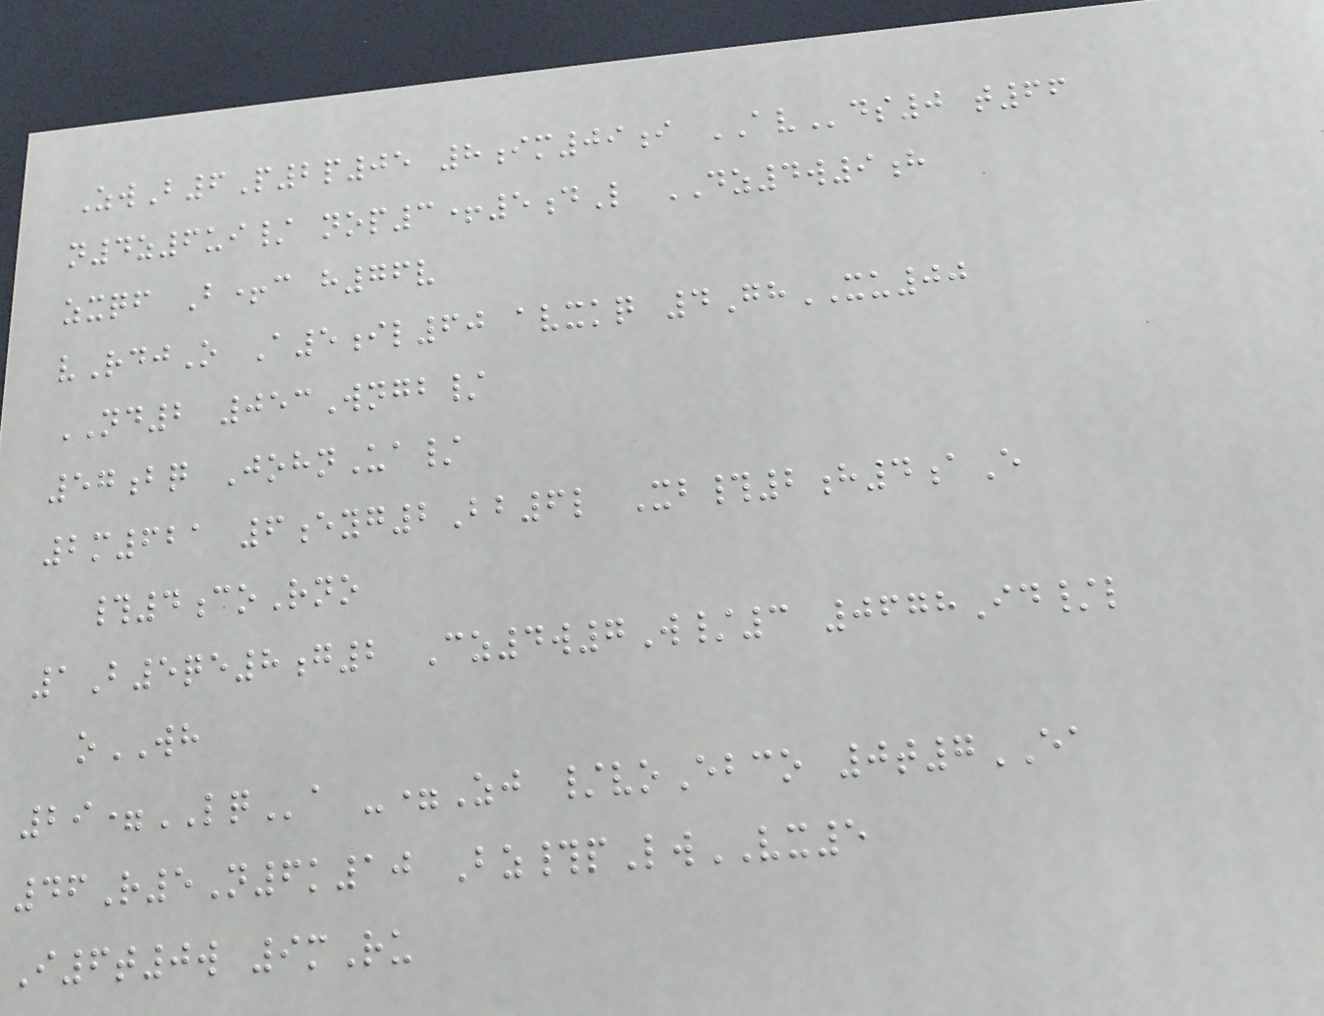ZwB6P2p05 8im09i AVds0 t66
n4z6ui/ nop3+5dL DZ4w9h
zxqf B+c h76v
vRdjO A5il60 avxkq 4GhXU00
ND2 053Wngb/
57bq JohnUa/
2m621 6eyg2Bb6l Xb#2h4aE
#4coRno
1B5qe8g2 Cz4w7W/3 0678Id/l
oWH
29=LQa -=Zj /voEbco 0t7EA
46R5N6k10 Bz#pLwVX5
I6t0w 9mRu
